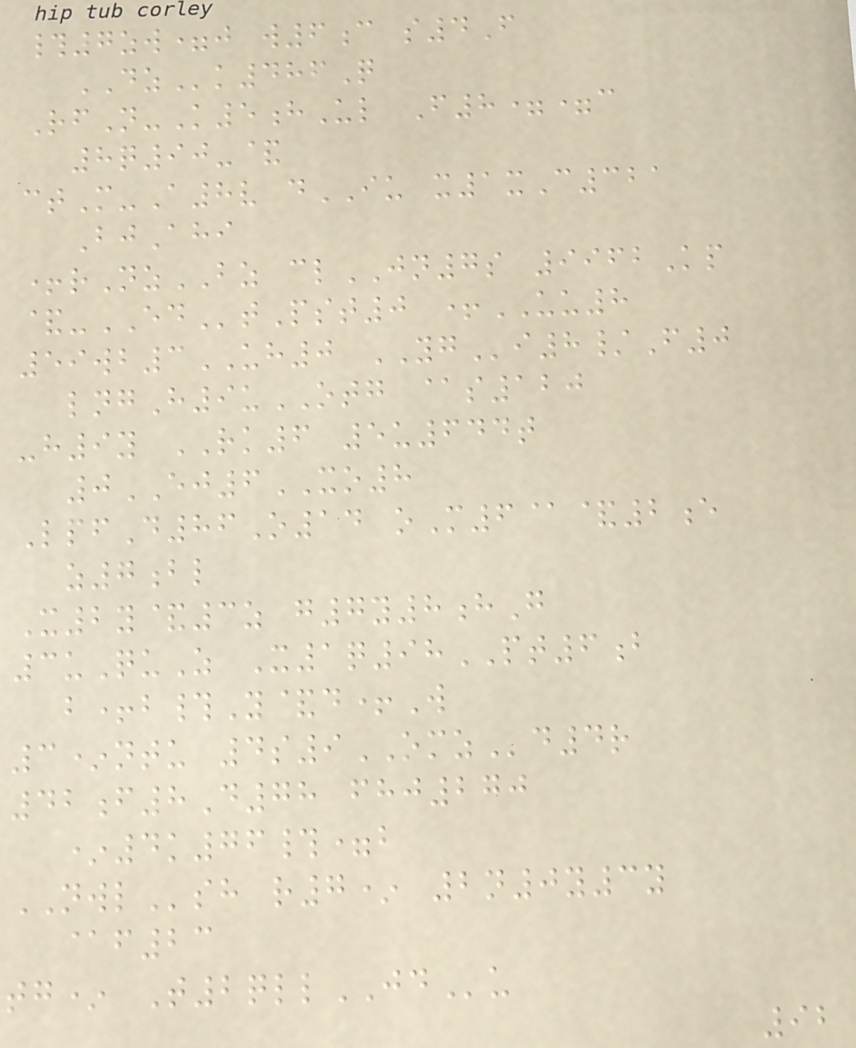#7zw=j w6c s4F
DZk486Q
RfN-K5hUl F8==c
8q90-&
ctM-A8v dIU x1xC321
BjAhi
+rNzBZ clJN7s 9962Kp
&-EDtPst0 +UU8
59wb3UH0 YGi8/F0
lngH9uOTG @s120
-h9y RK6 5u644t
0EJ6XO8
LpfD86O14 oM6@&2e
z7bl
X2y&3z g7y8hG
3uQuZ X1q98PT6b
b+b#Y&d+W
3*ntu 4s9OMZd4r
42f8D78 fhj270
*4k76#=b
NWLsh r7* 2n0y3y
@f23
tg* T2qllJDu
92
